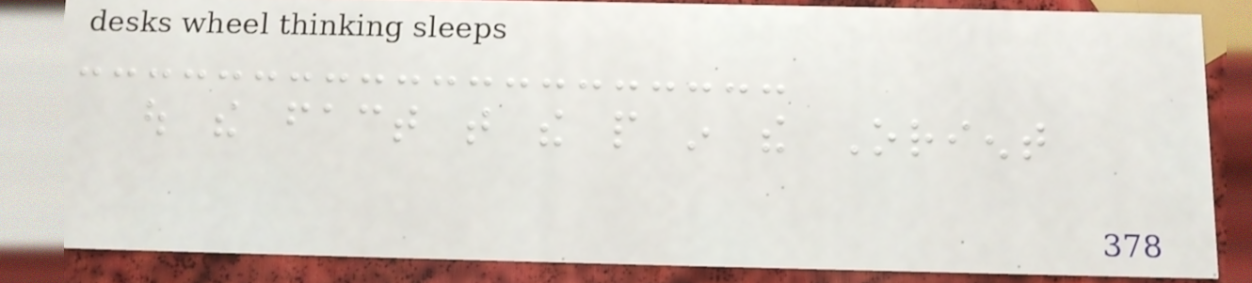out the fact that the people in the Orient
